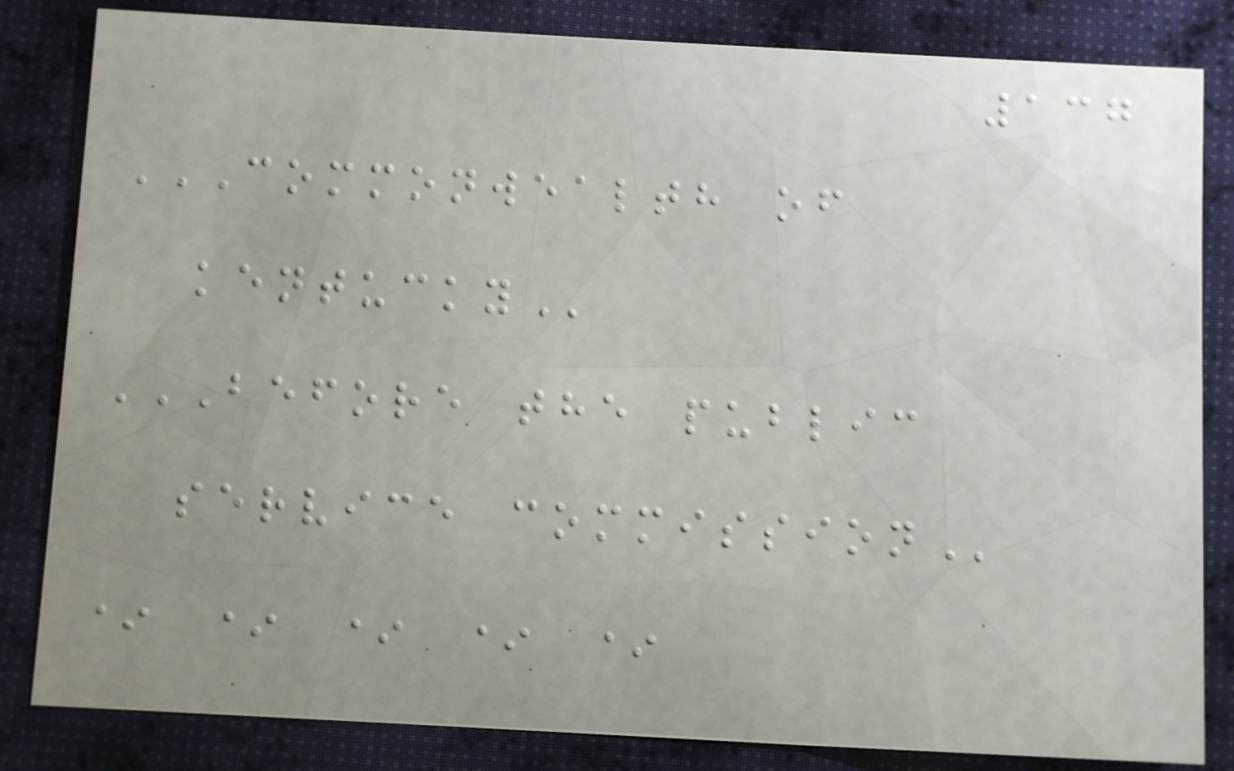137
COMMONWEALTH OF
KENTUCKY
BEFORE THE PUBLIC
SERVICE COMMISSION
* * * * *
